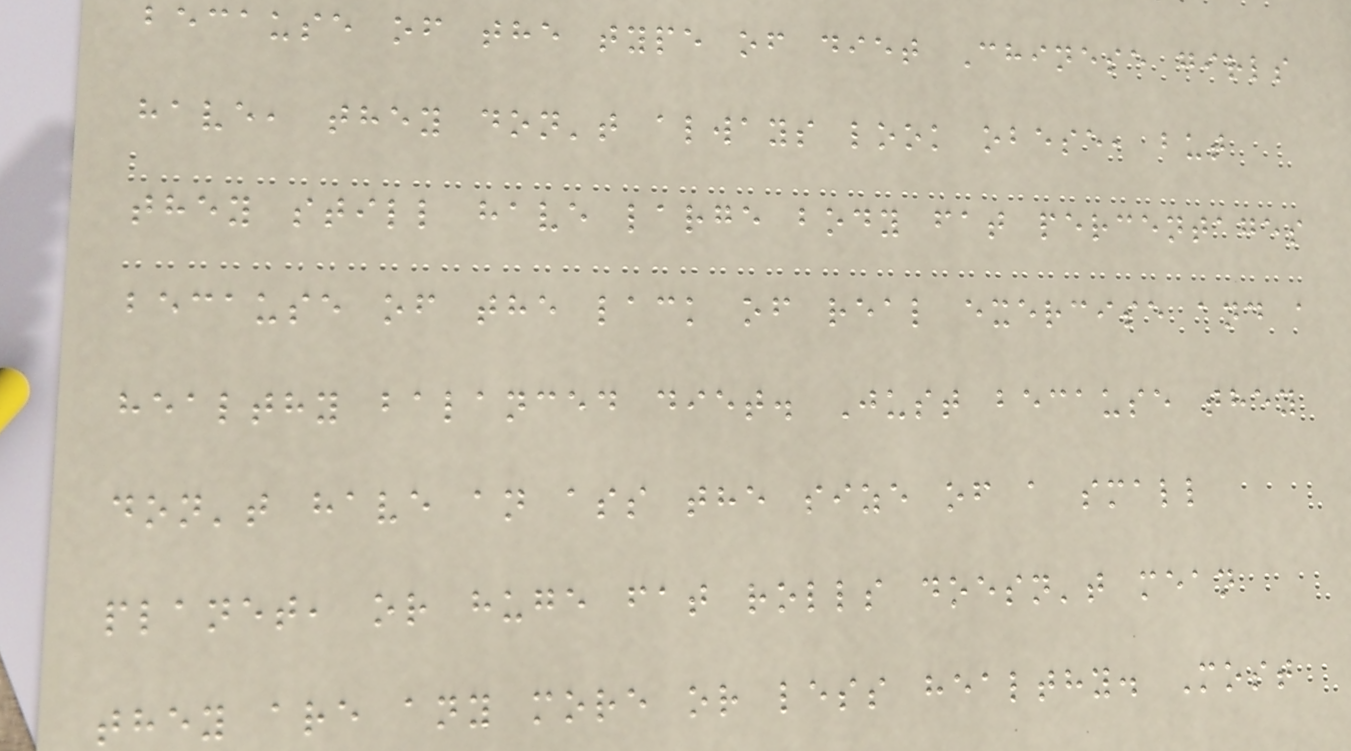because of the type of diet Chinese girls
have, they don't always look obese, but
they still have large body fat percentages
because of the lack of real exercise and a
healthy balanced diet. Just because they
don't have an ass the size of a small
planet, or huge fat rolls doesn't mean
they are any more or less healthy. Most
